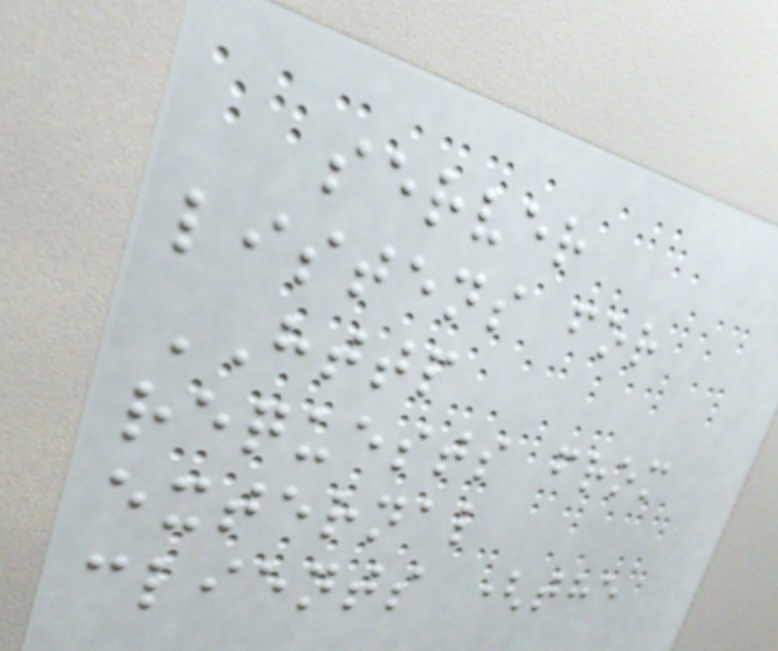server
listens for
HTTP
requests from
external
clients (the
